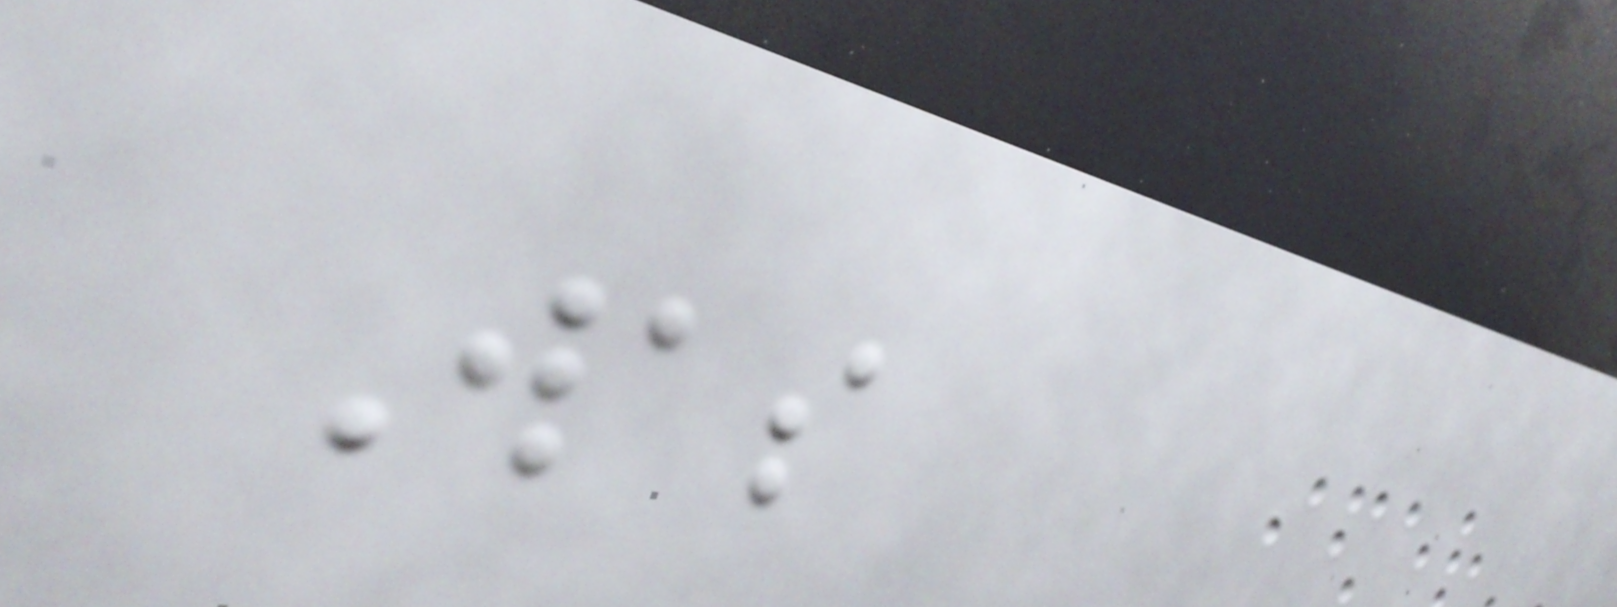Was
